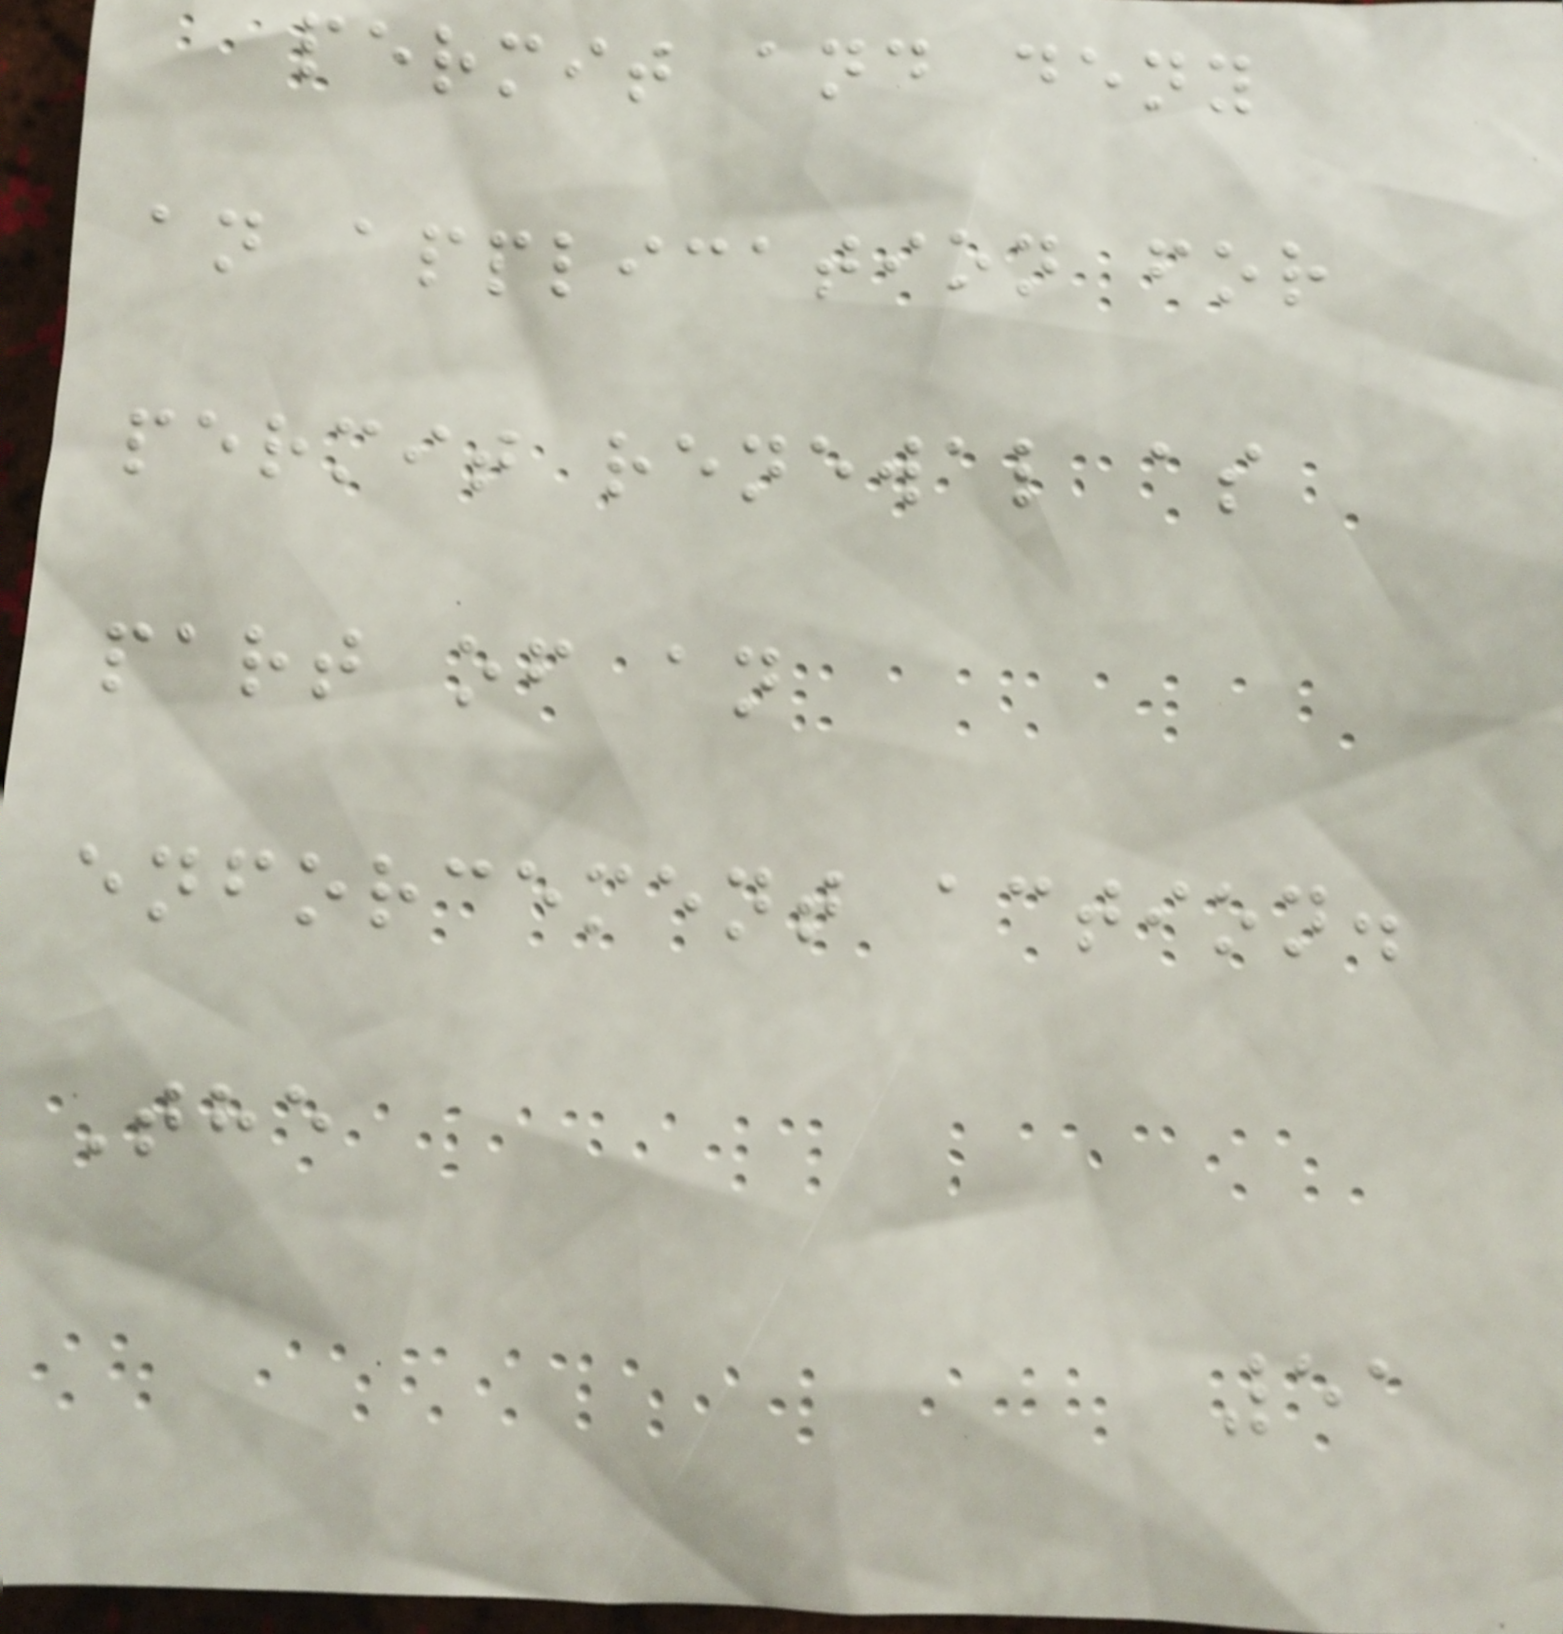permit and deny
an application for
permit renewal as
part of an
enforcement action.
The
51
